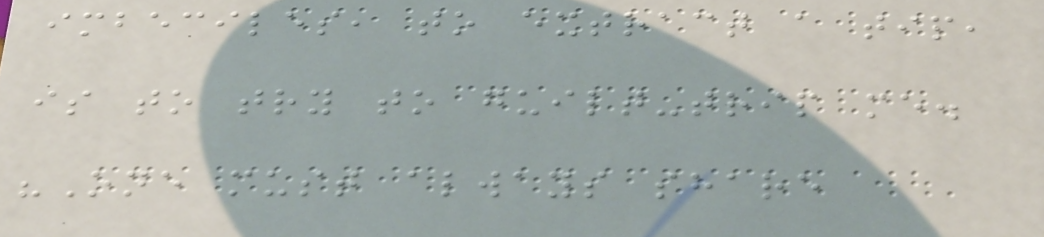imbeciles, to extract a tip,
is to try to guilt-trip me.
"One must always share
